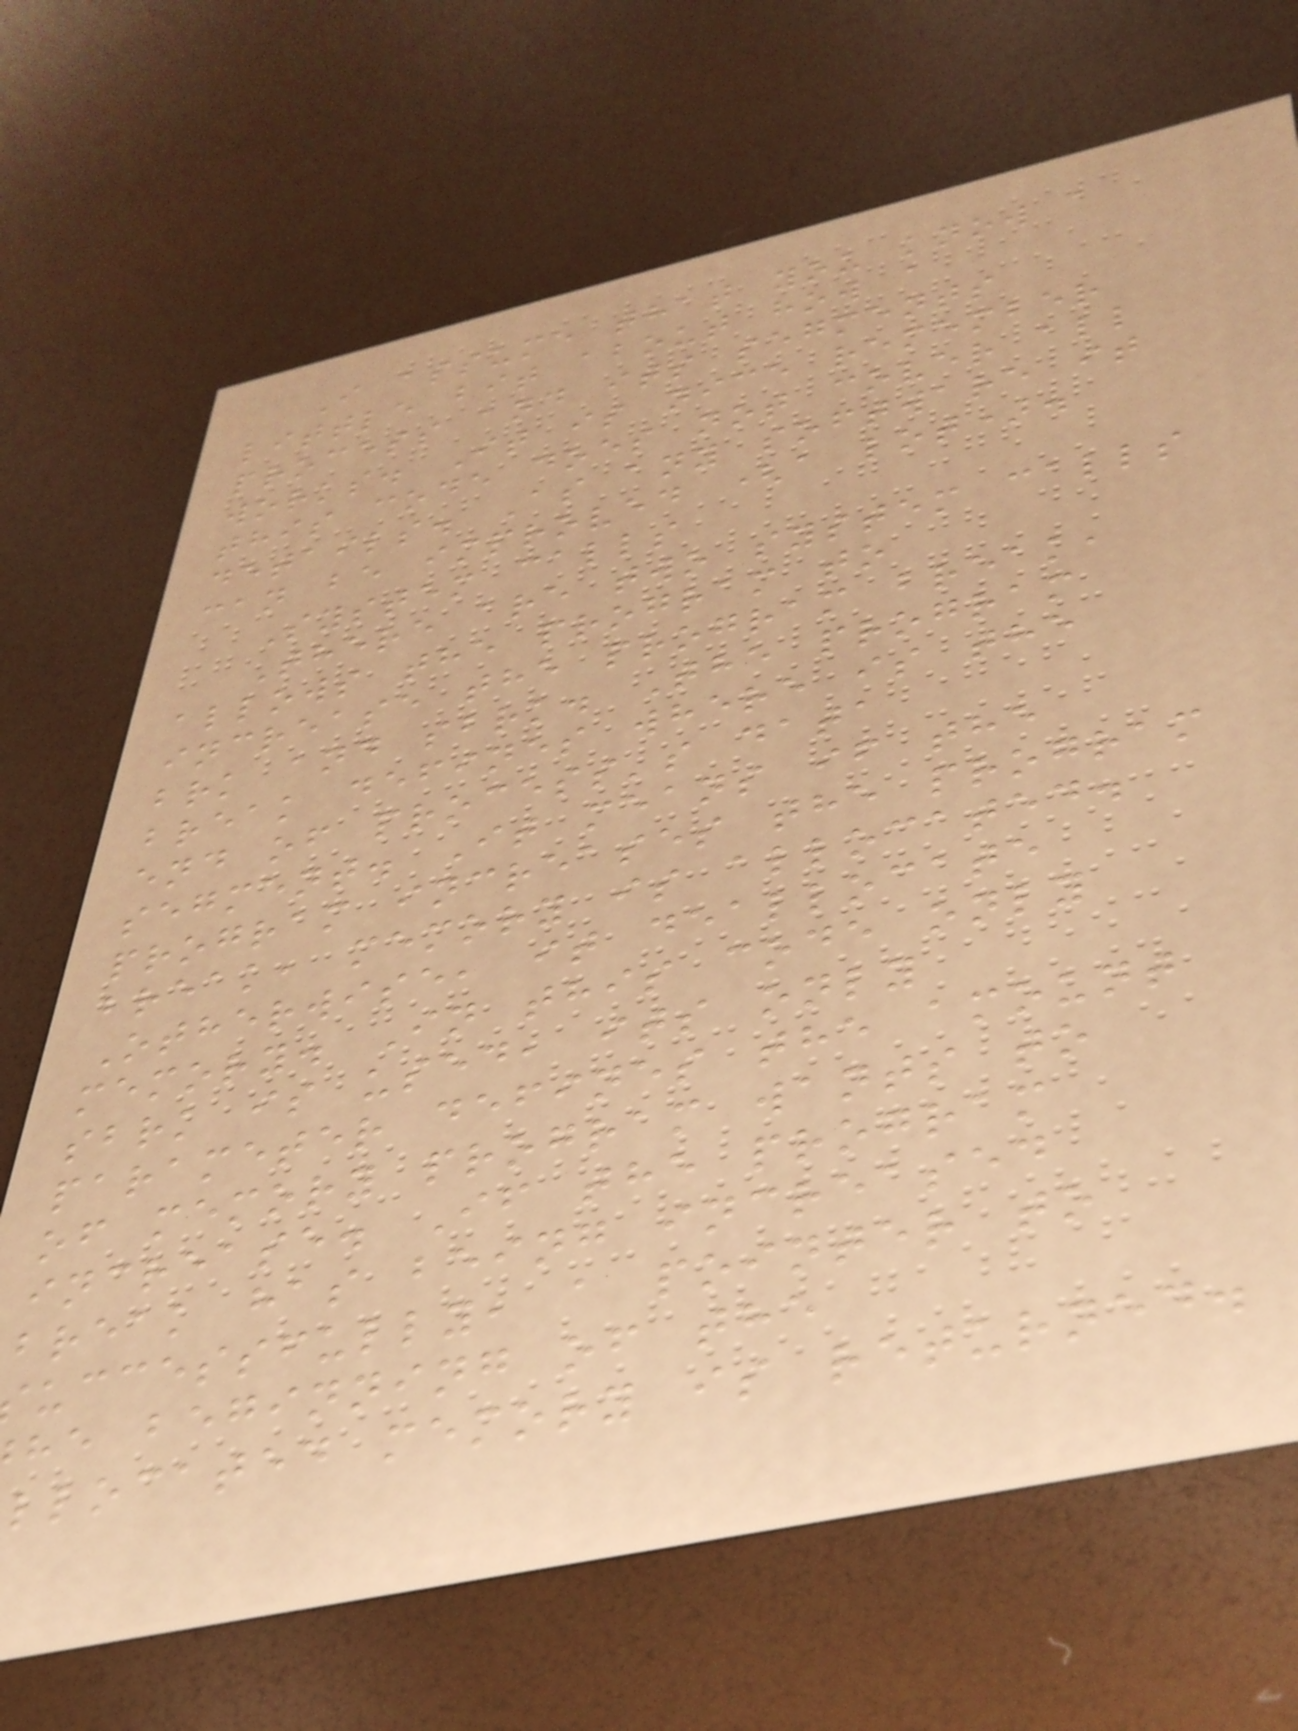I assume that you know a
little bit about how a
process and its segments
works. It is nice remember
this code does not cover all
details. As any software it
can be improved (a lot).
System calls
There are two system calls
allows the program to
increase the program break,
brk and sbrk. The program
break defines where is the
end of process's data
segment. It means if the
program increases the program
break, memory is allocated.
Otherwise, it deallocate
memory. In this code only
sbrk is used, its only
parameter defines the amount
of memory program wants to
increase. If the program
break has being increased
uccessfully, a pointer to
he beginning of the
llocated memory is returned.
